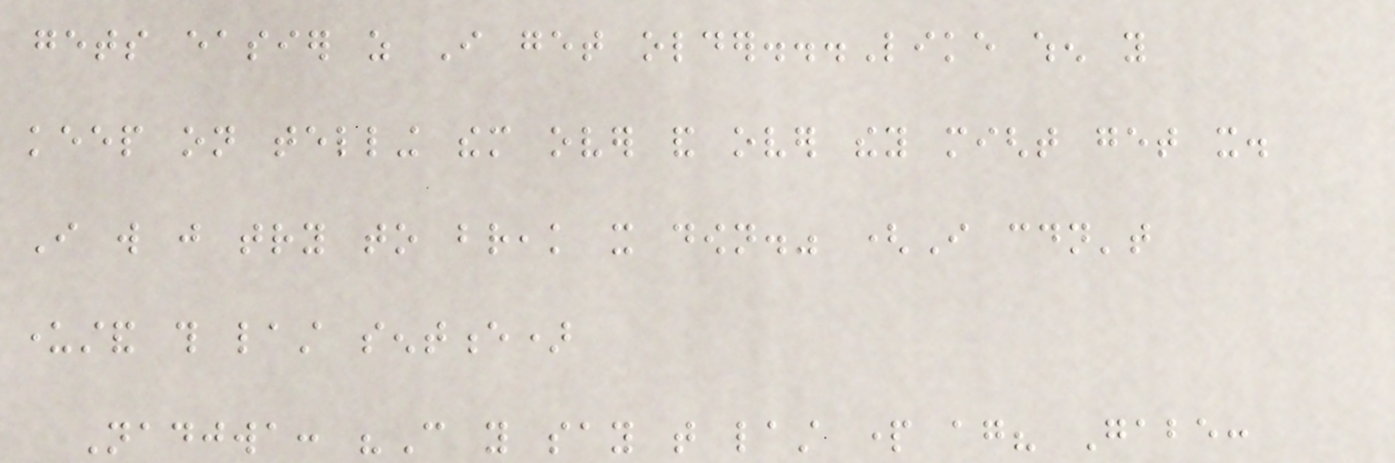gets easier as I get older...Like when you
keep on telling them over and over they might get it.
I will just try to break it down." (I couldn't
understand this last sentence)
Nadjwa: "Can you say that last part again? Gabe:
